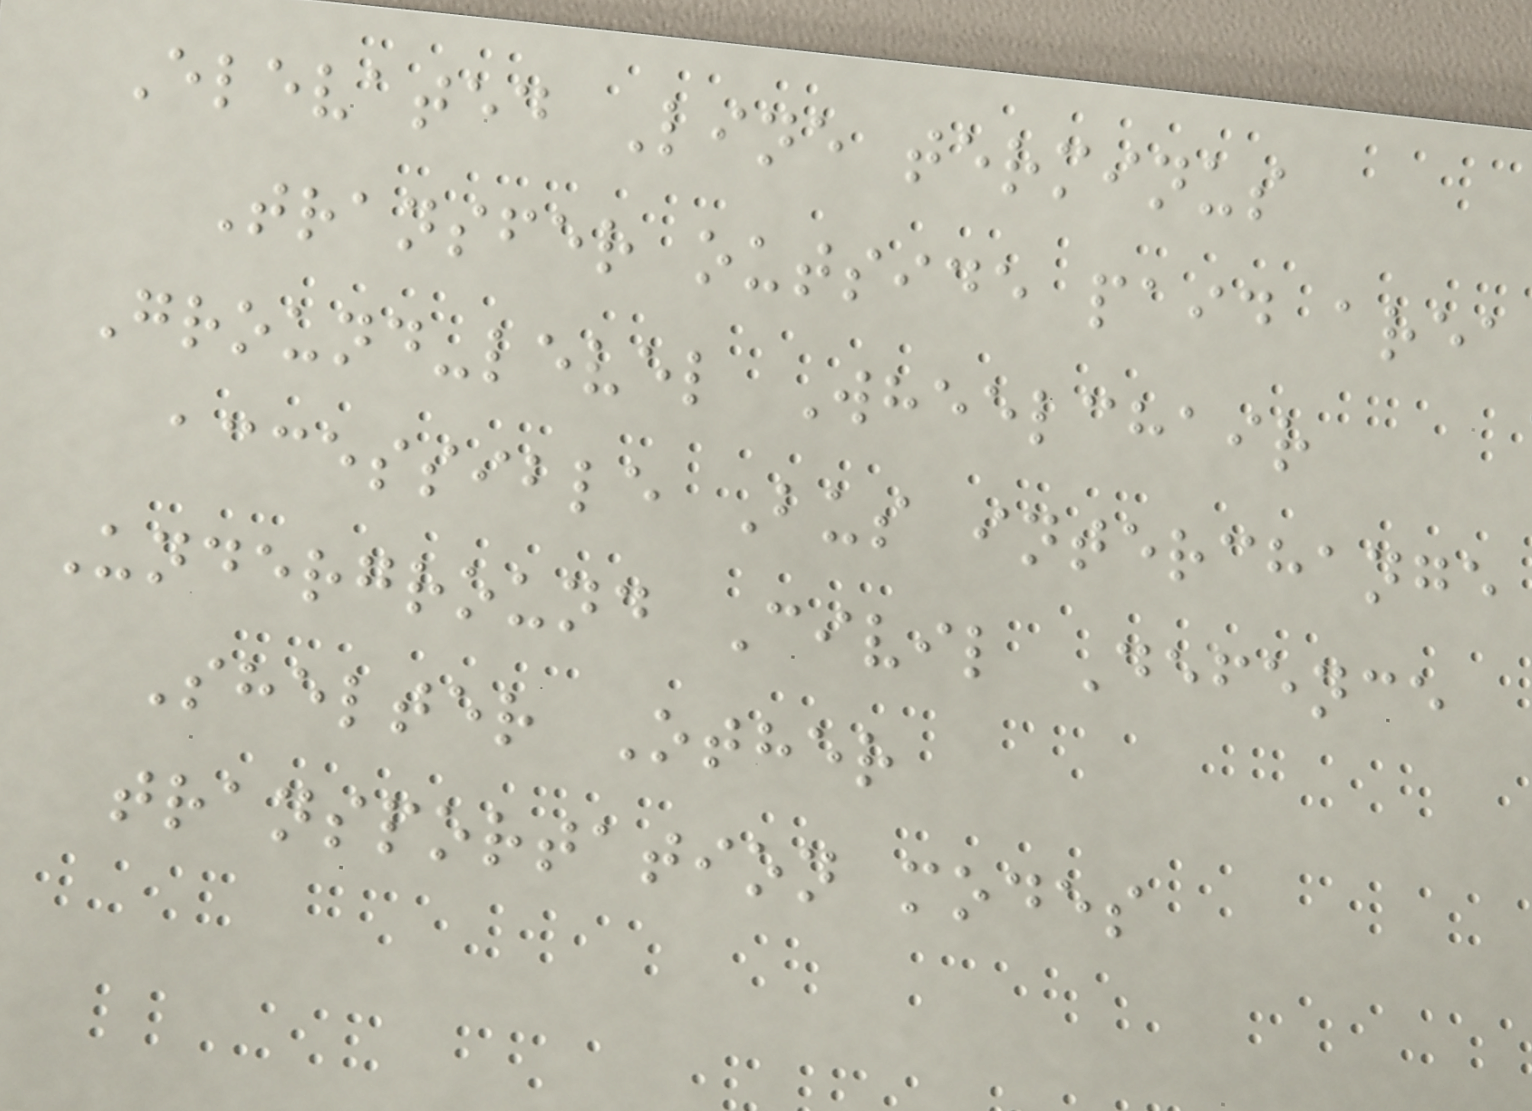Elevated Line terminus
Transfer outside paid area
Ground-level Wheelchair
accessible Bus interchange
Underground Civil Defence
Shelter Other
transportation modes
